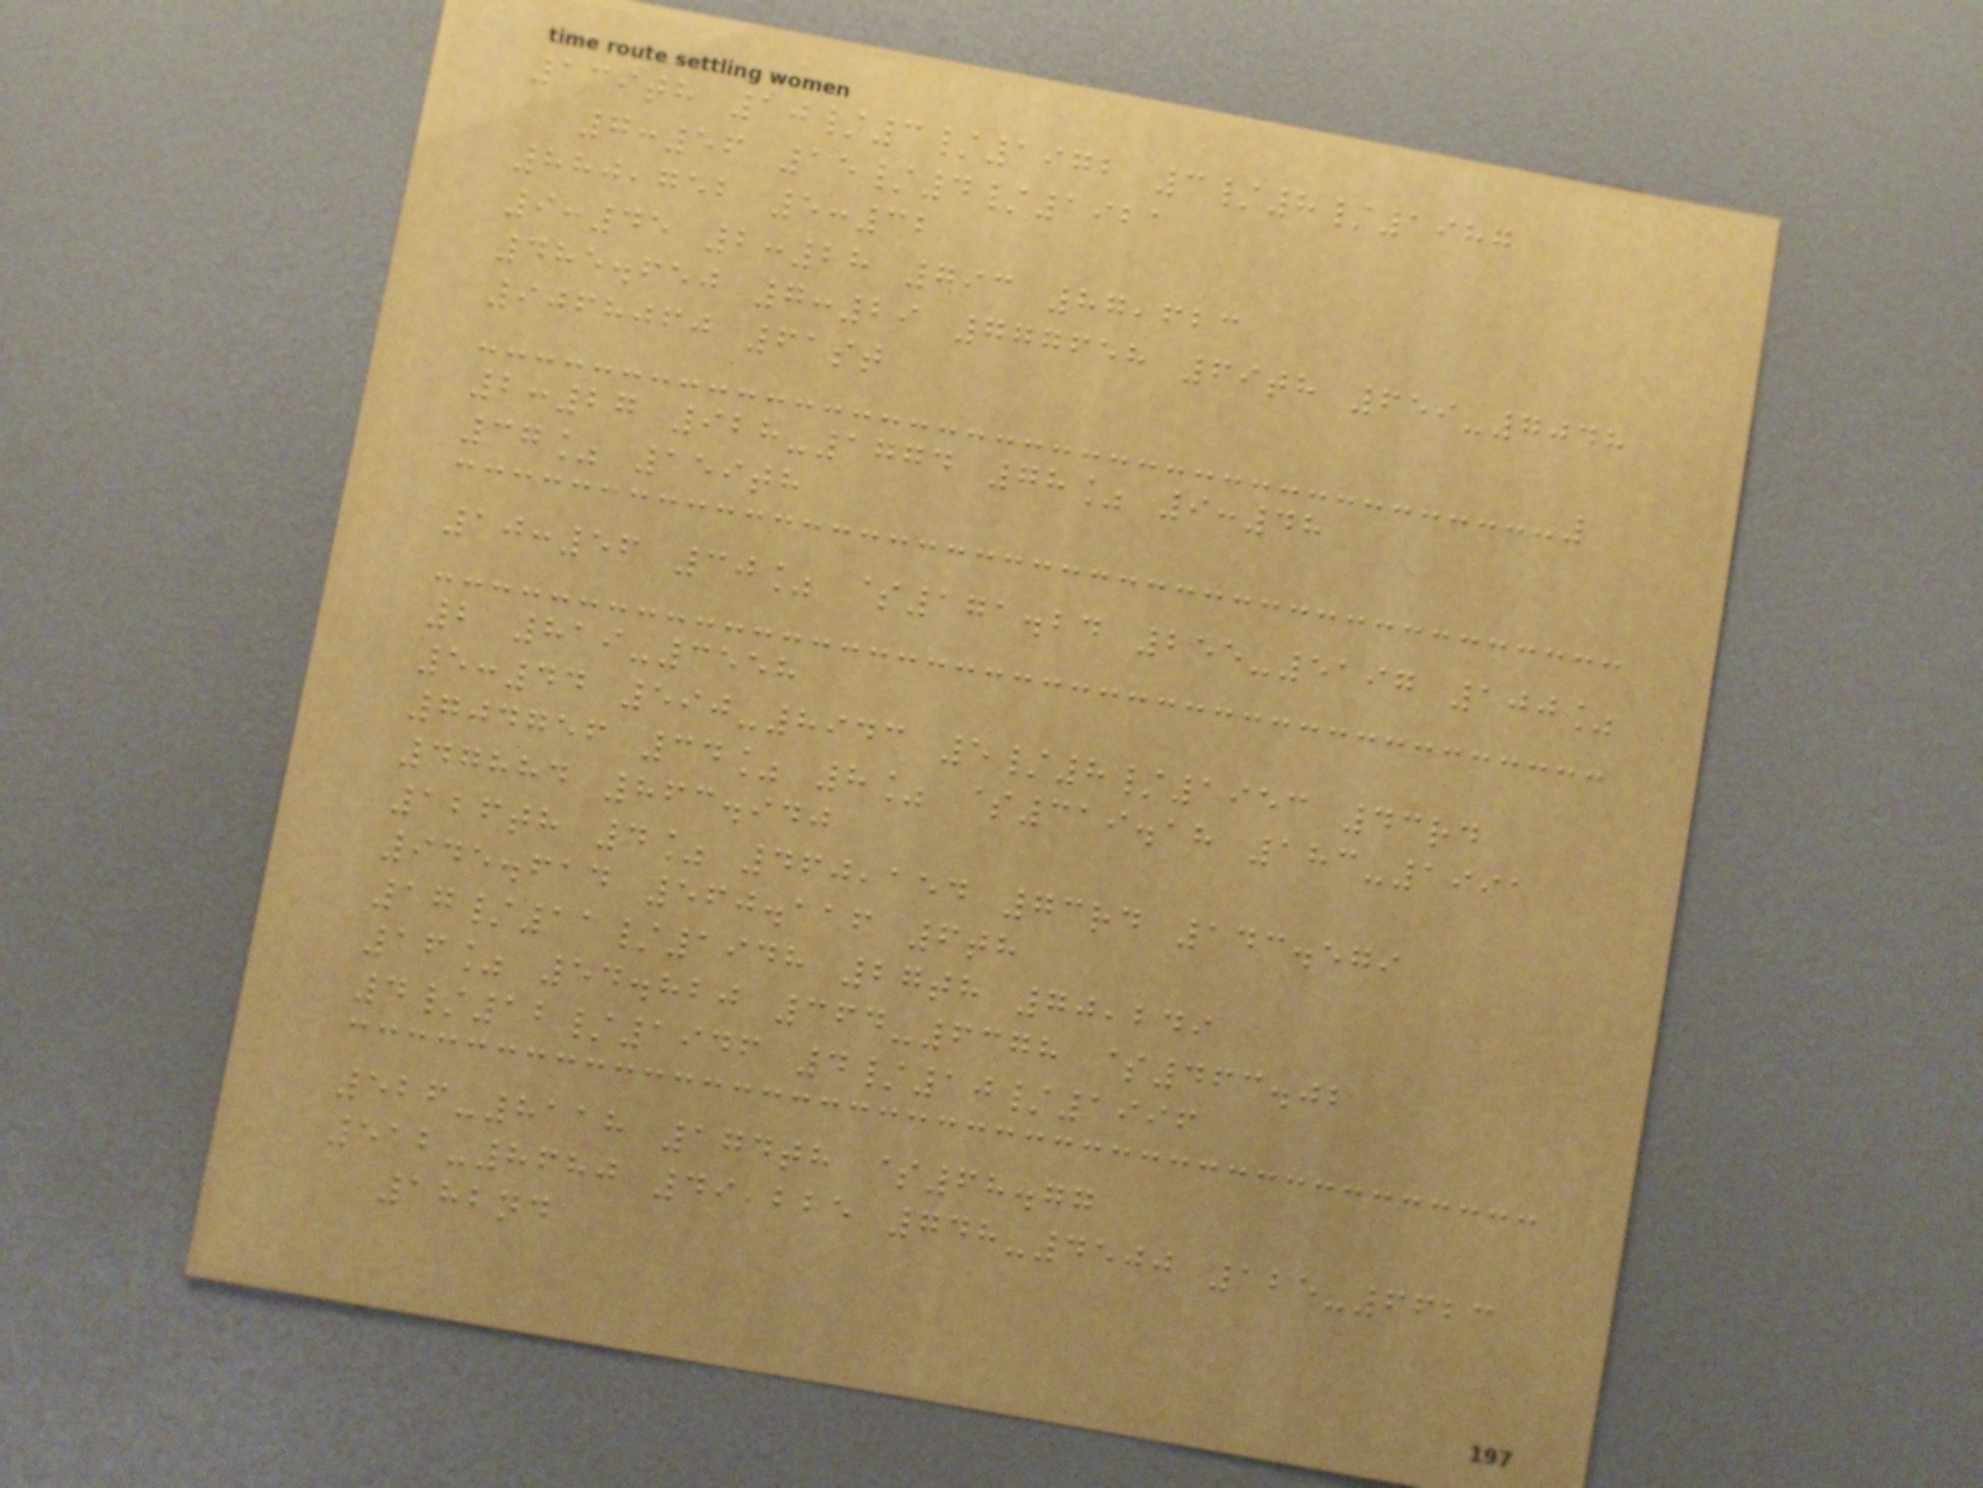139th 10/3/1972 3/8/1987
7:56 15/4/1921
880,752 5:32
9:45 2:28 793 87,623
485.650 7:29 777658 69th 659-7048
9068060 61st
2:27 928-1774 78% 9:48
37% 159th
10:56 30% $171.24 255-5197 100%
2 819-3558
5:44 590-8943 5/8/1953 43rd
704756 34% 8% $319.18 183-1991
47884 863.940
126th 4% 460,154 73rd 143.579
945.614 560.116 6th
17/11/1948 27th 70,249
16% 54.820 364-6378 $463.02
4/12/1946 4/10/1996
526-8118 174th $68.77
512-8680 49,225 748-4500 125-6623
182nd
